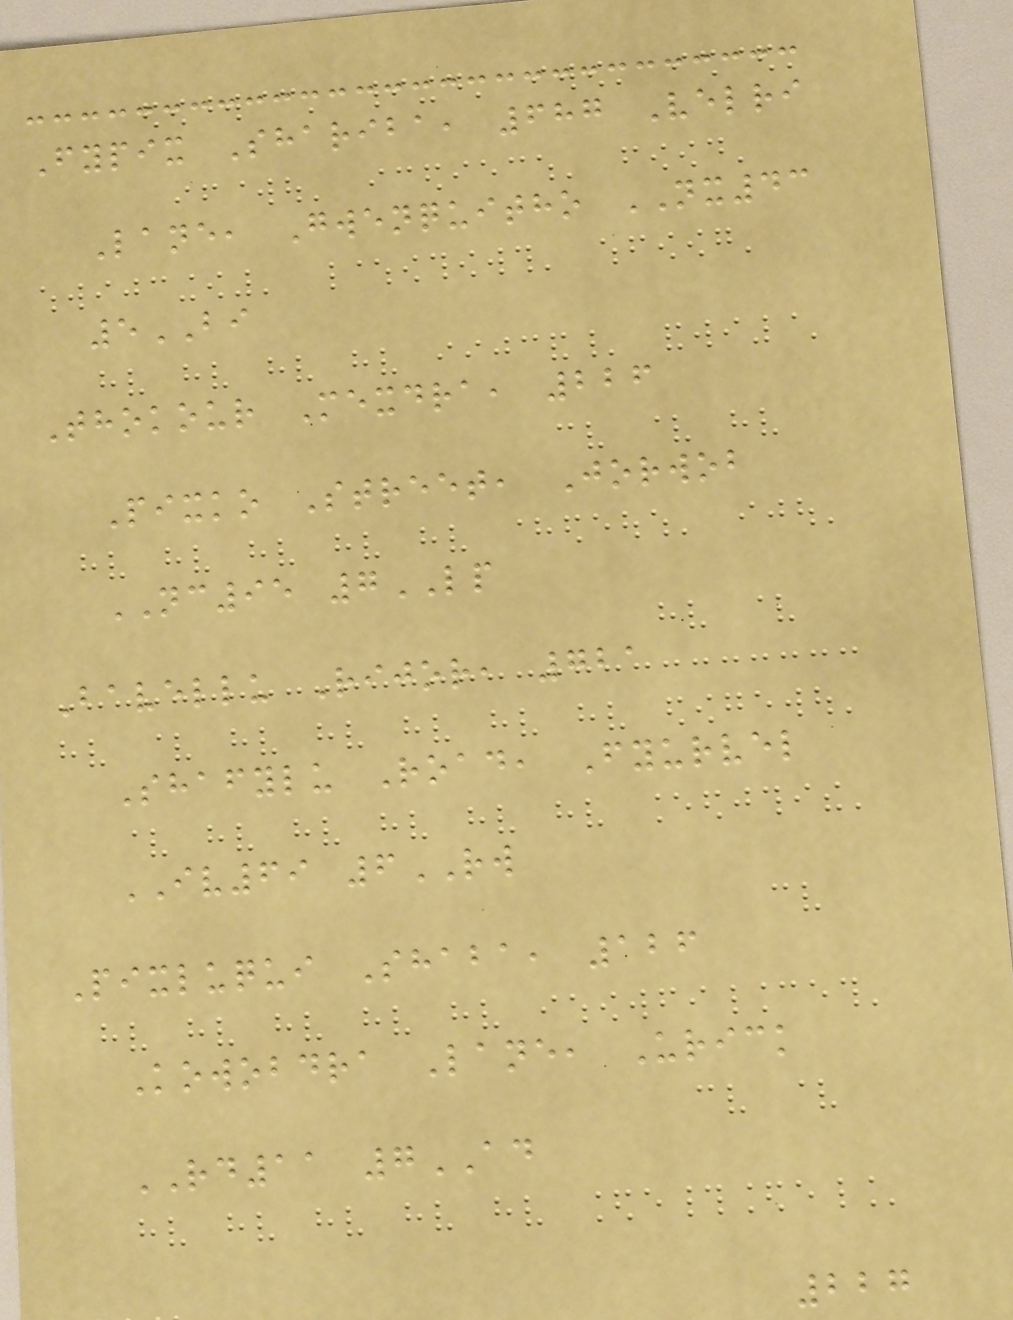Fypix Shariba, 687 Velri
Lane, Gwenquitho NX43
5BI
Thokour Mexdra, 226
Pixko Street, Jorwob
NC95 7LP
Bavellu Rijor, 721
Shafylu Road, Fyurvel
IV69 6RW
Pixluqui Shaba, 126
Kowobdra Lane, Urick
RD11 7AD
227
